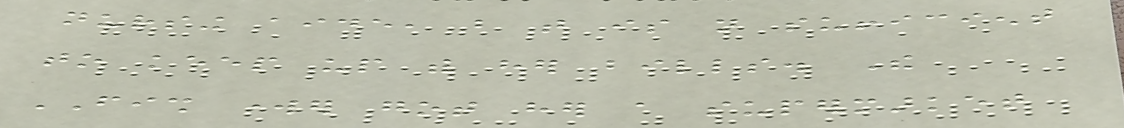nursing aide, but that is not sufficient
to keep up with her bills. The
FISH worker got her a supermarket
